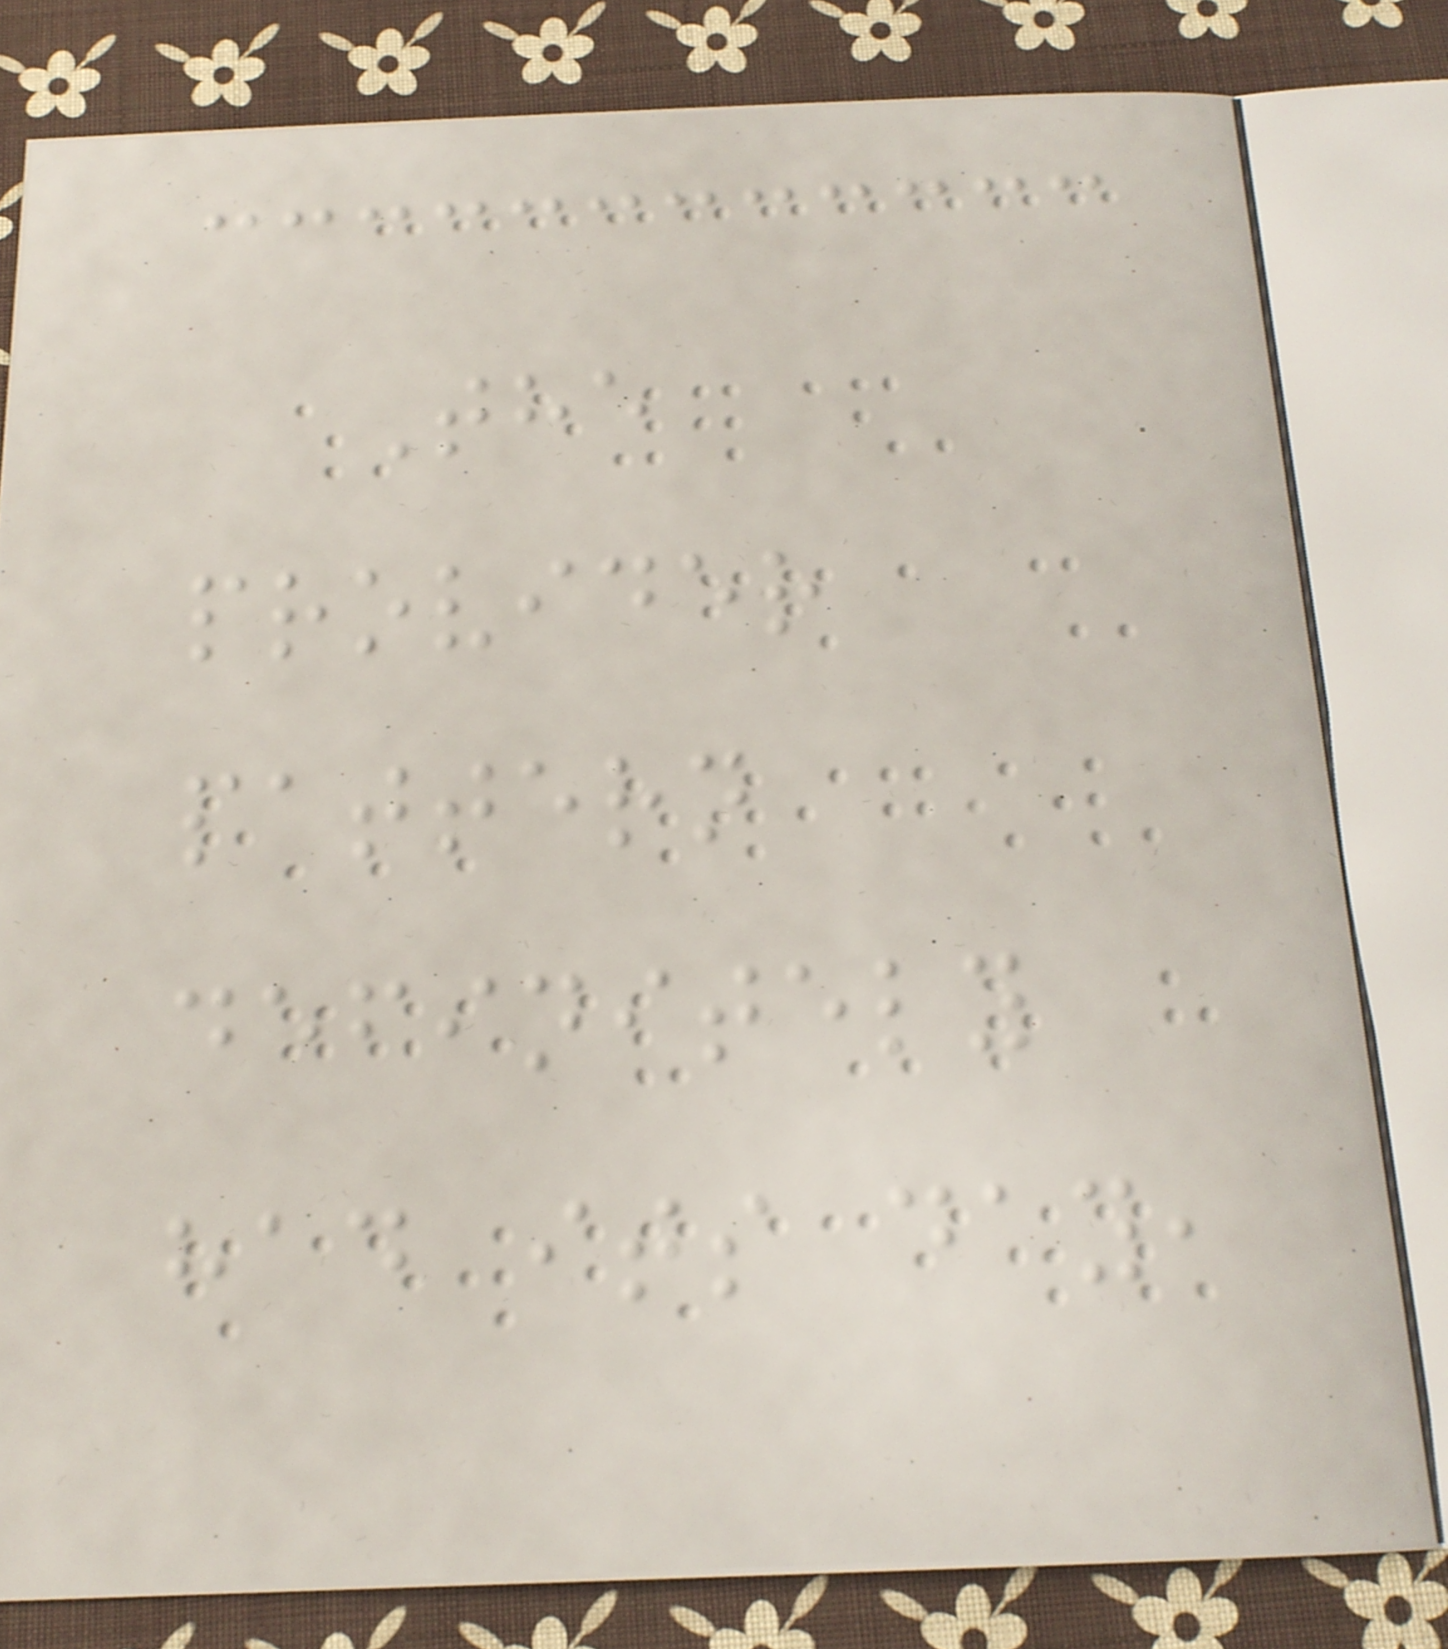The
provider
pattern
definitely
had its day,
